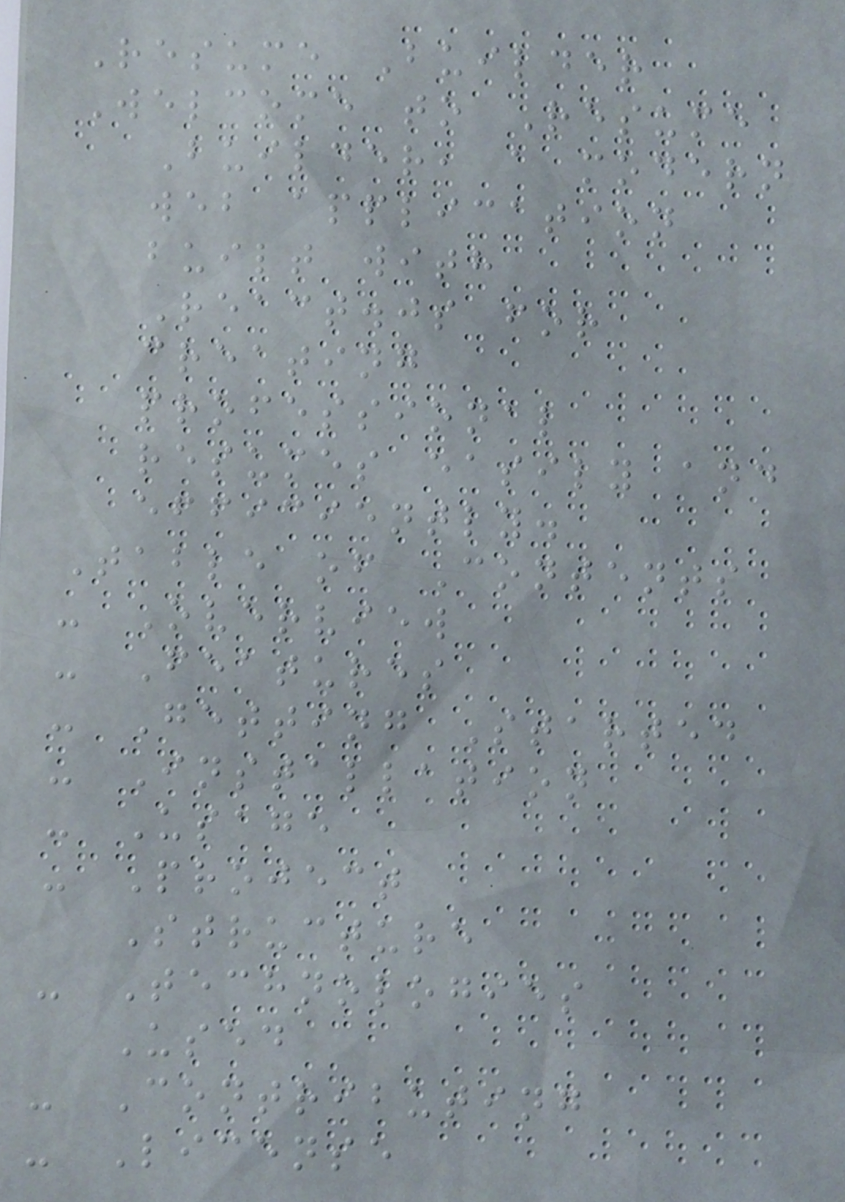Resume Builder
Welcome to Resume
Builder, a modern
web application
built with
React.js for
creating
professional
resumes easily and
efficiently.
Table of Contents
- Overview
- Features
- Getting Started
- Installation
- Usage
- Project
Structure
- Technologies
Used
- Contributing
- License
